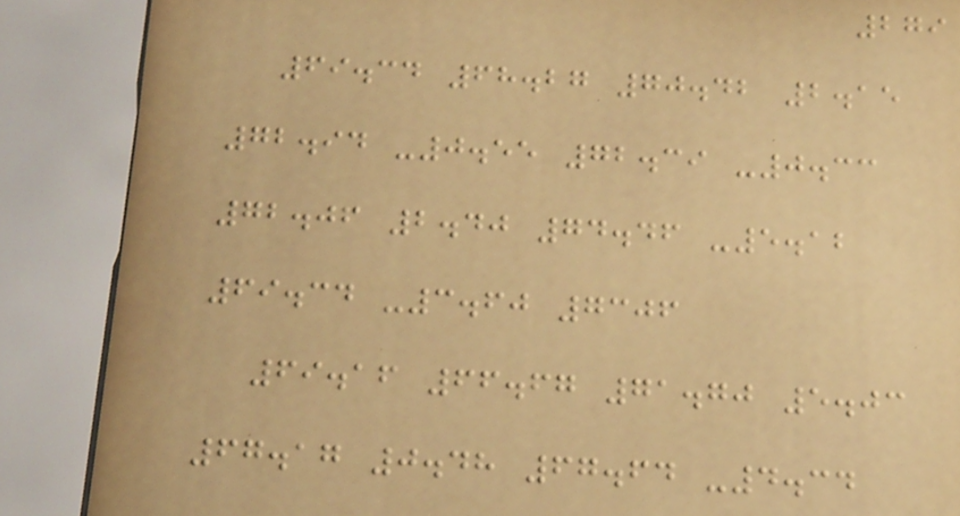279
69.34 68.27 70.42 2.15
72.94 -0.55 72.39 -0.33
72.06 2.40 74.46 -5.12
69.34 -3.60 7306
69.16 66.67 71.70 5.03
67.17 0.48 67.64 -4.34
